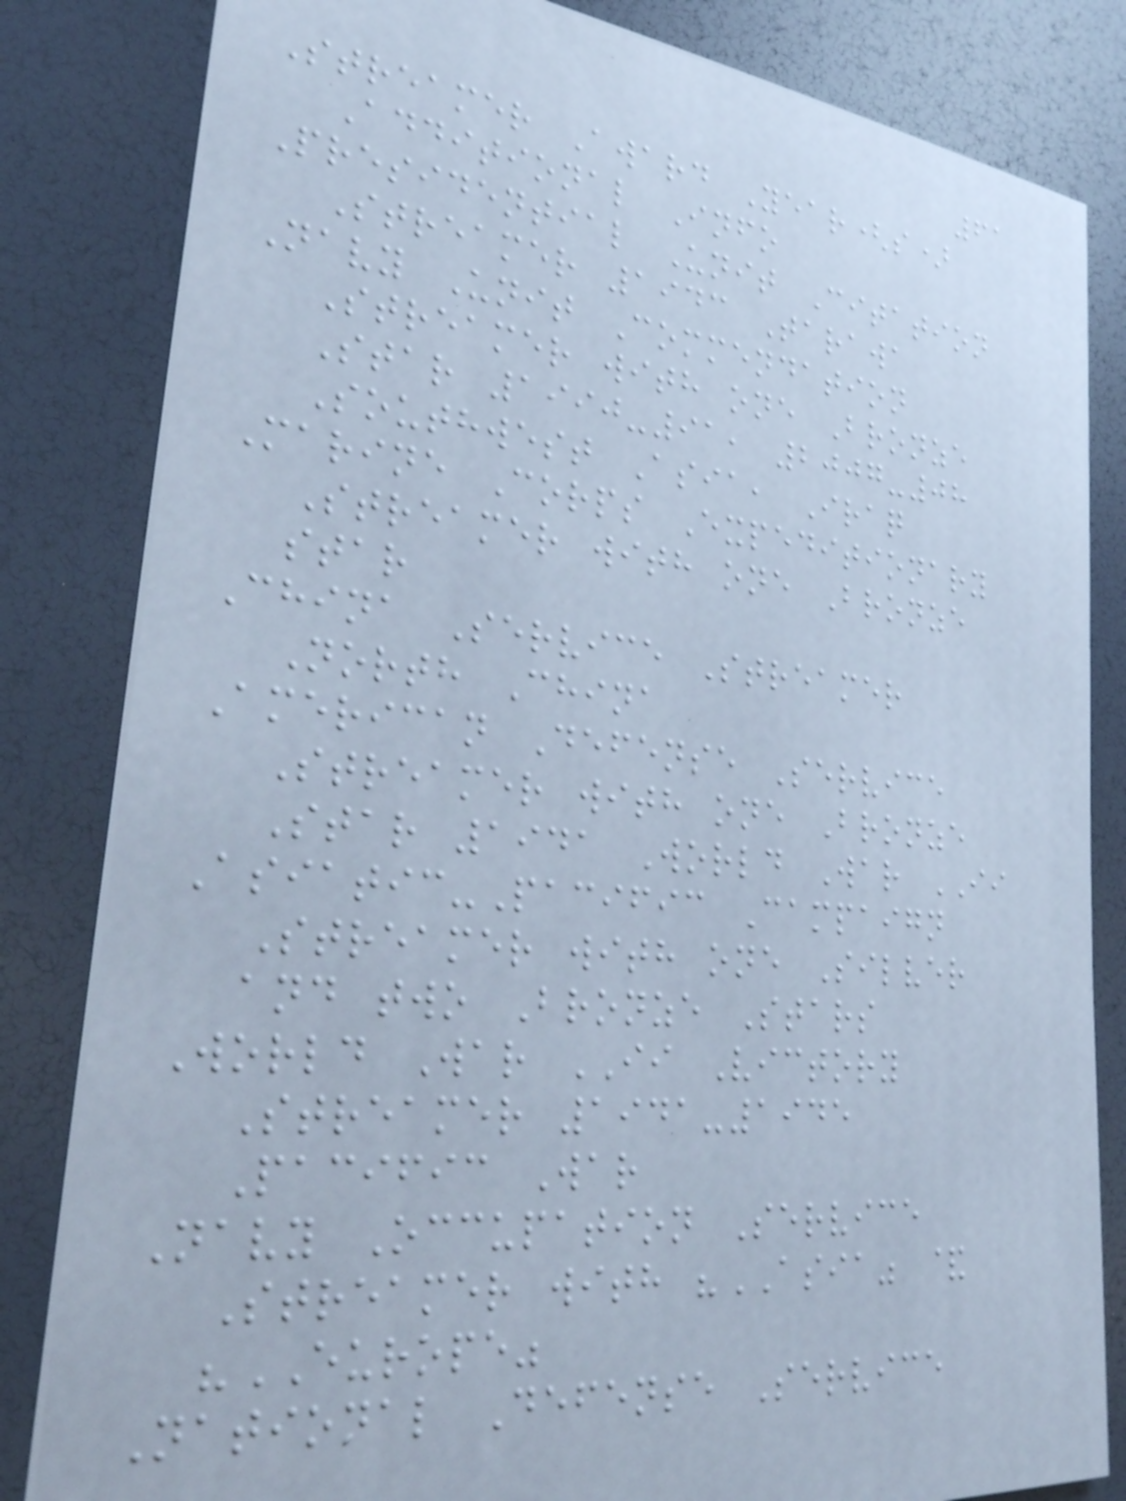61
Streamer Award Year(s)
Additional Info
Presidential Unit Citation
Streamer 1943 Tarawa
Navy Unit Commendation
Streamer with one Bronze
Star 1990-91, 2007-08
Southwest Asia, Iraq
Marine Corps Expeditionary
Streamer with one Bronze
star
China Service Streamer
North China
American Defense Service
Streamer with one Bronze
Star 1941 World War II
Asiatic-Pacific Campaign
Streamer with one Silver
and two Bronze Stars
World War II Victory
Streamer 1941-1945
Pacific War
Navy Occupation Service
Streamer with "ASIA" &
"EUROPE"
National Defense Service
